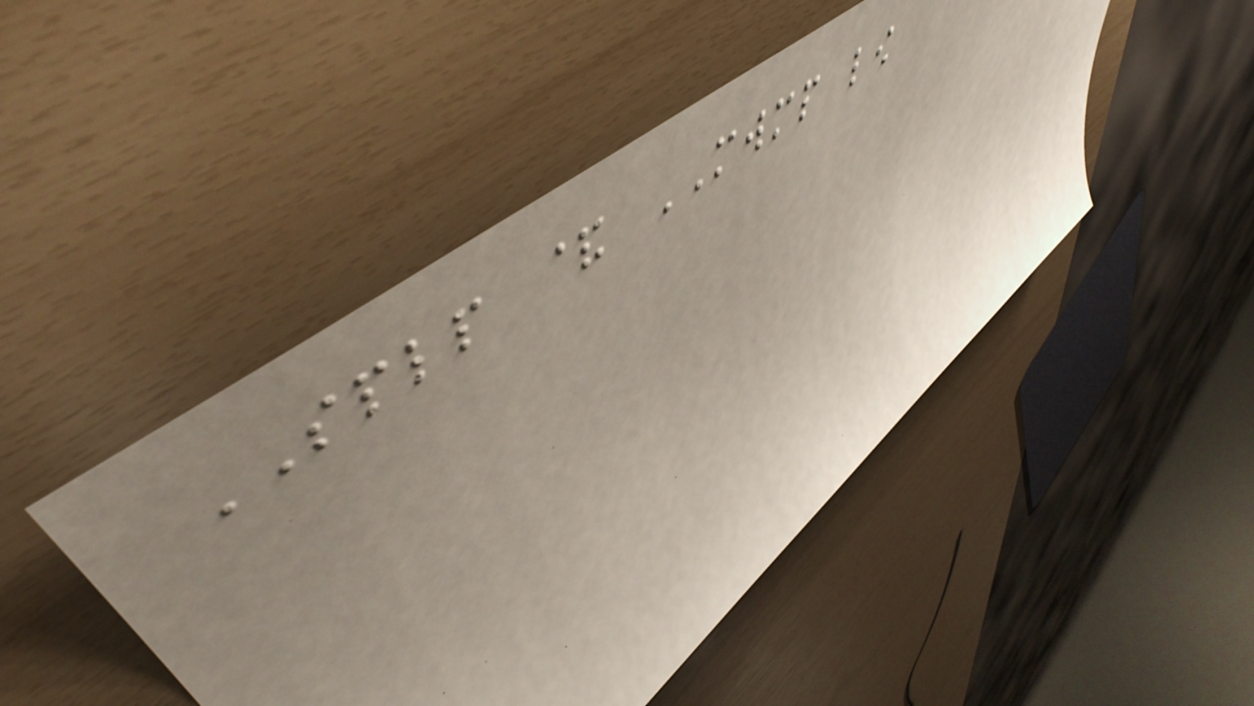SPLP & MWMP low
